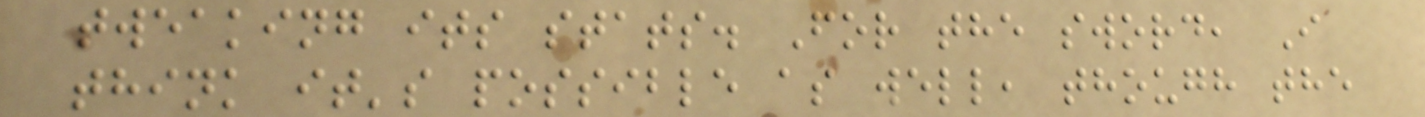tweaking its stats. For the sword, I
think it's possible as well, though the
